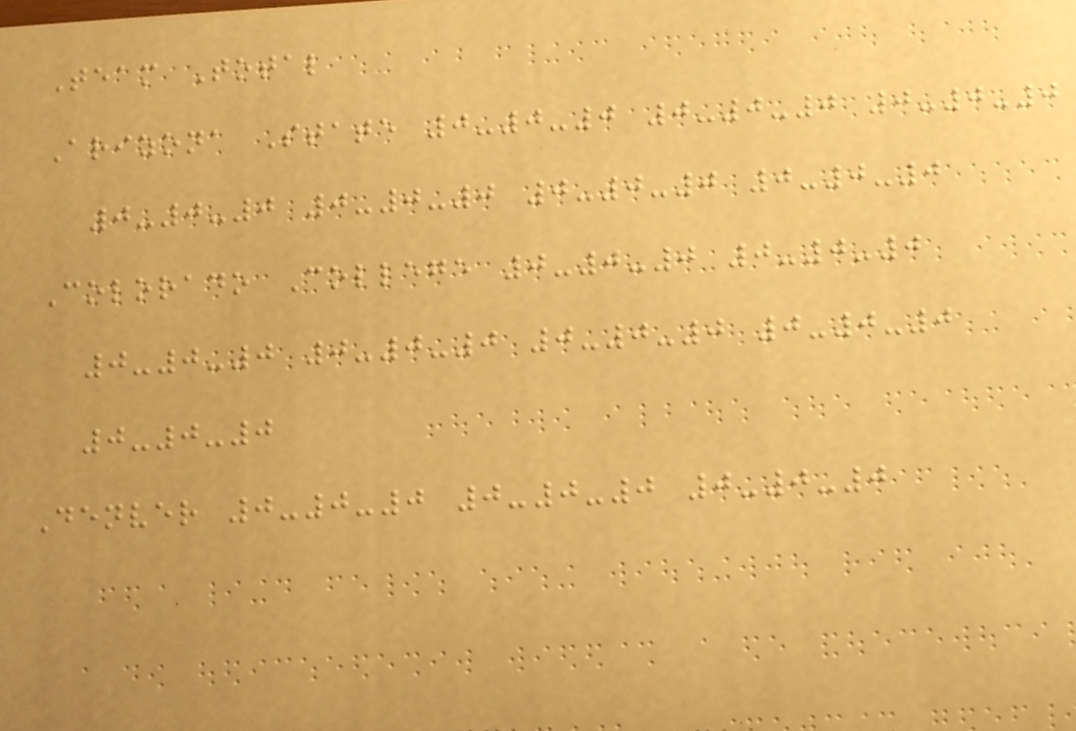Team Total
Arizona State 0-0-0 0-0-0 0-0-0
0-0-0 0-0-0 0-0-0 0-0-0
Colorado College 0-0-0 0-0-0
0-0-0 0-0-0 0-0-0 0-0-0
0-0-0
Denver 0-0-0 0-0-0 0-0-0
